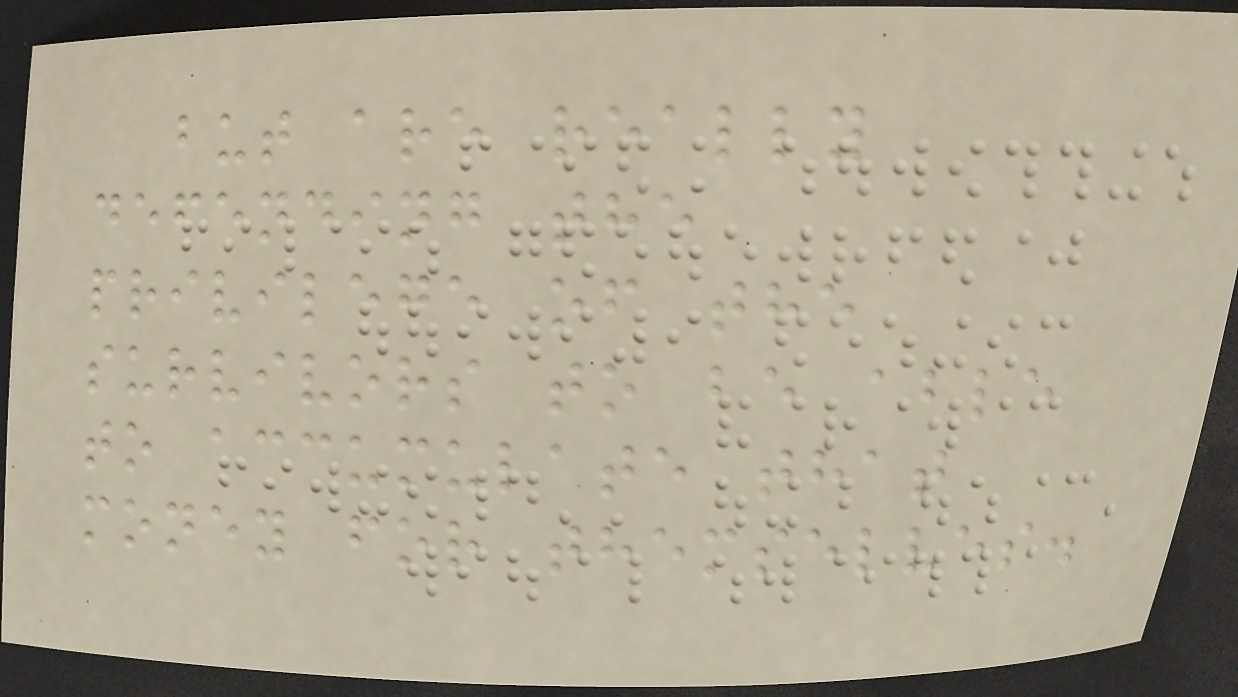but are really
defending the
privilege of the
survivors to be able
to accumulate that
money for themselves.
